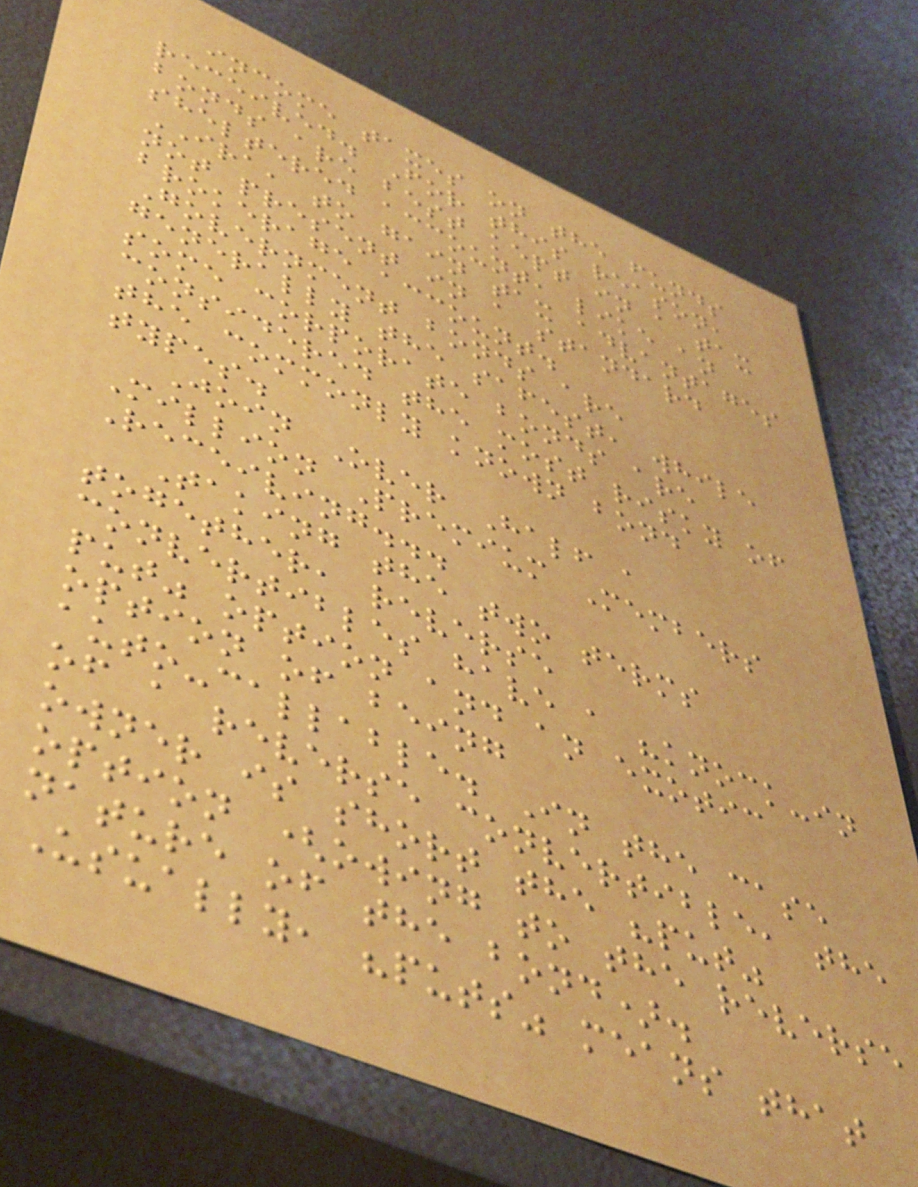income taxes on the funds
received. For this reason,
bonds are best kept in a tax
sheltered account, like an
IRA, to gain tax advantages
not present in a standard
brokerage account.
Government bonds are
generally the safest, while
some corporate bonds are
considered the most risky of
the commonly known bond
types.
Join Over Half a
Million Premium Members
Receiving...
Taking the two terms
together, reverse
convertibles have a "knock-in
put" option and an exotic
option of being
auto-callable. In the case
of a reverse convertible, the
owner is short the "put"
option (owing to the reverse
nature of the bond).
Usually, "puts" means that
